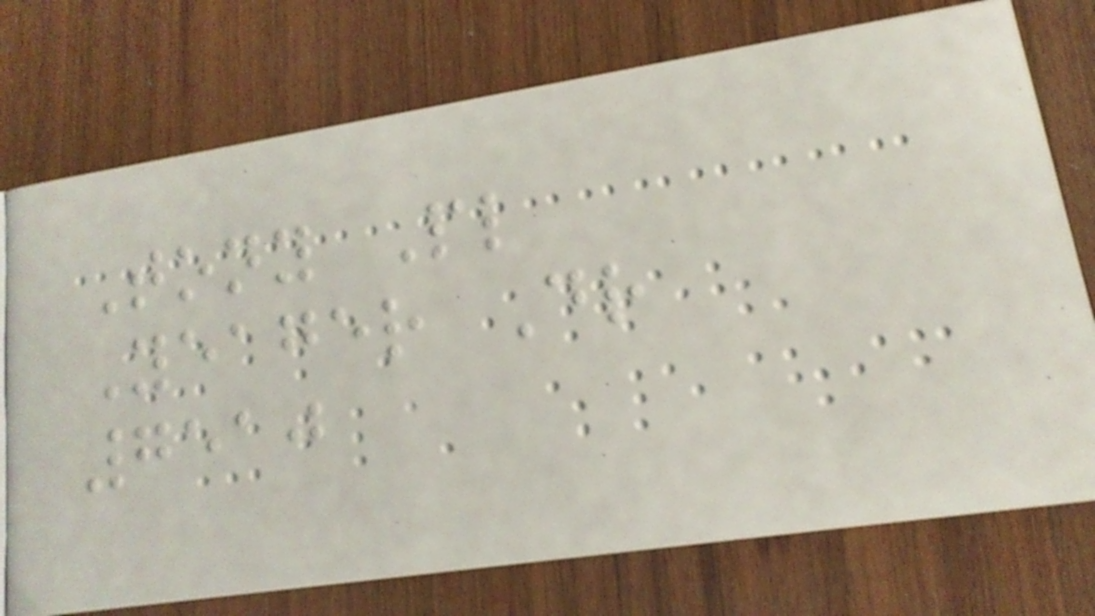Tony Pl
Yeager Dr
7510
